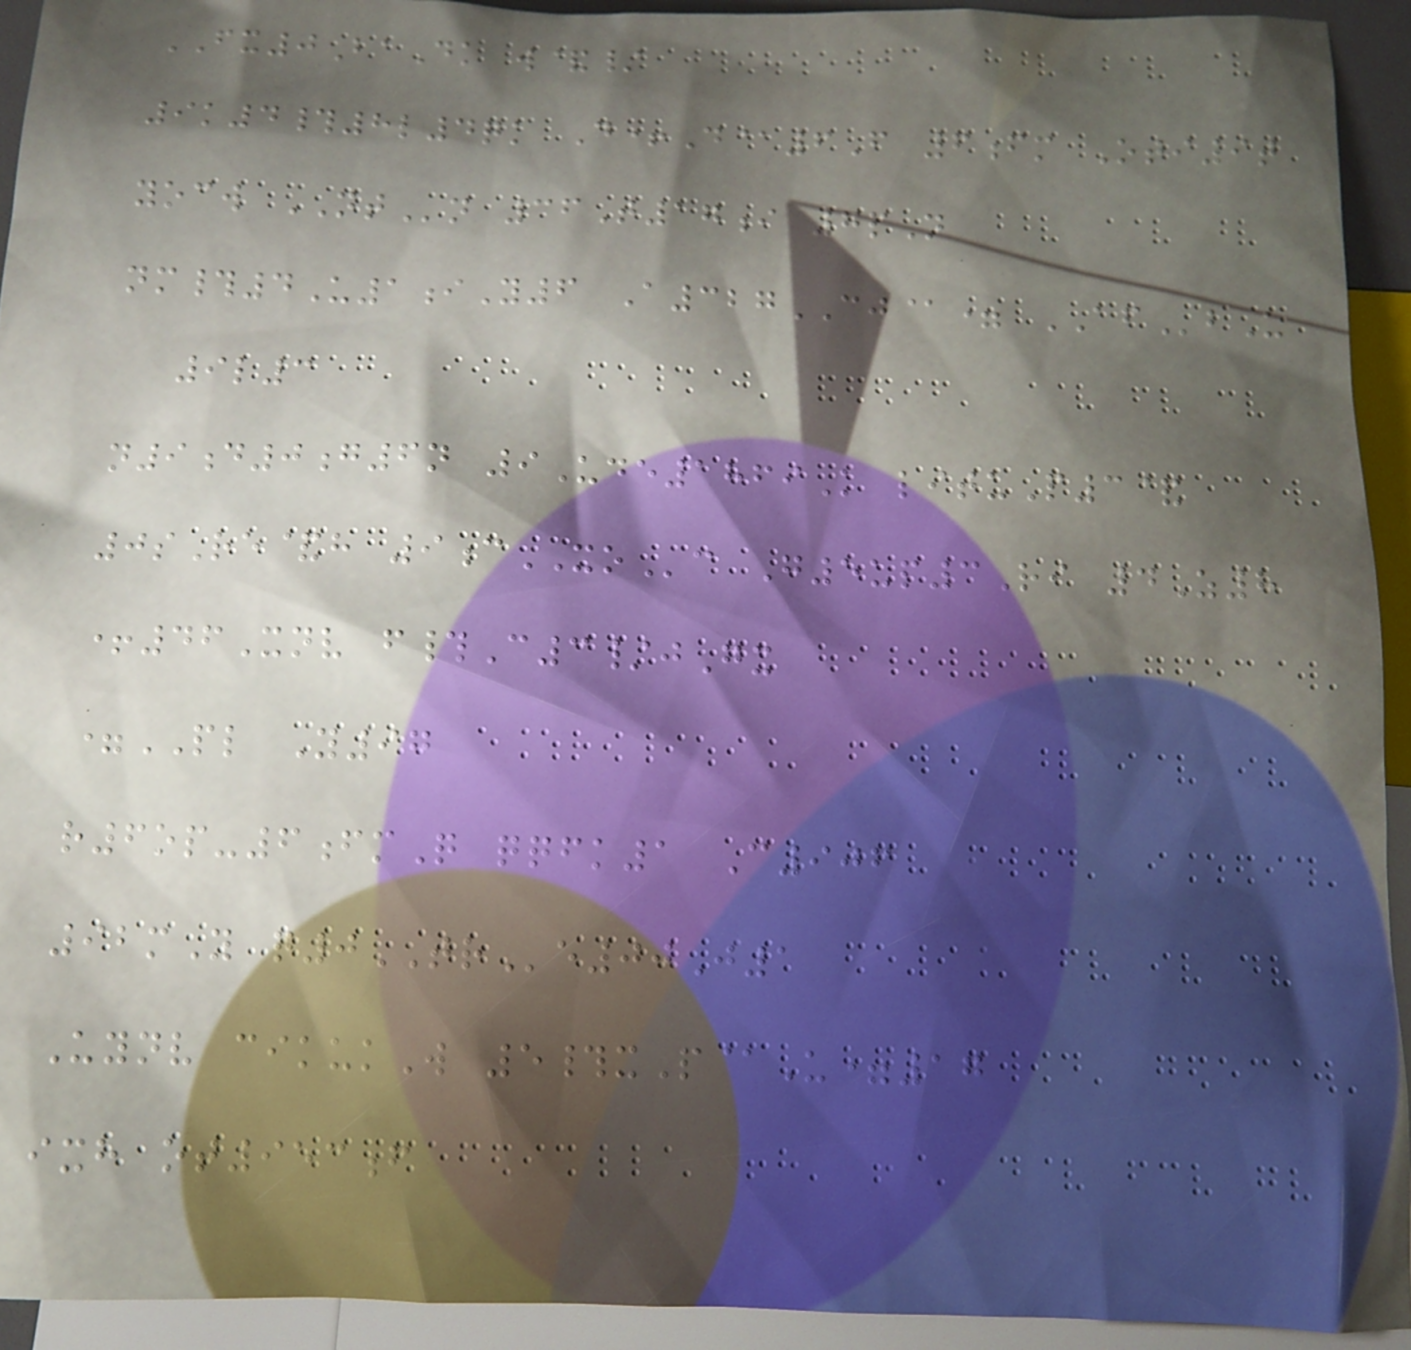FX0BaDk w&/
9k4#8l4qk D+D@6F 6fm Oti9t
yocw NTn 36T17i 7pN
nm#4U1iY6 A327CJ@= AFbU
9l3
n9d0g6n 9Ude1869K lituP3&
0sRe&h 9cXOc G5up3Ri 4Z8
+46Xnv f#C3/jGx
=PL Y97
r6op-6fmQ qqfk1 C906
92mY q0TRe00J1
Uynv cikukW 5#xP@U=17
ixh ot953f
